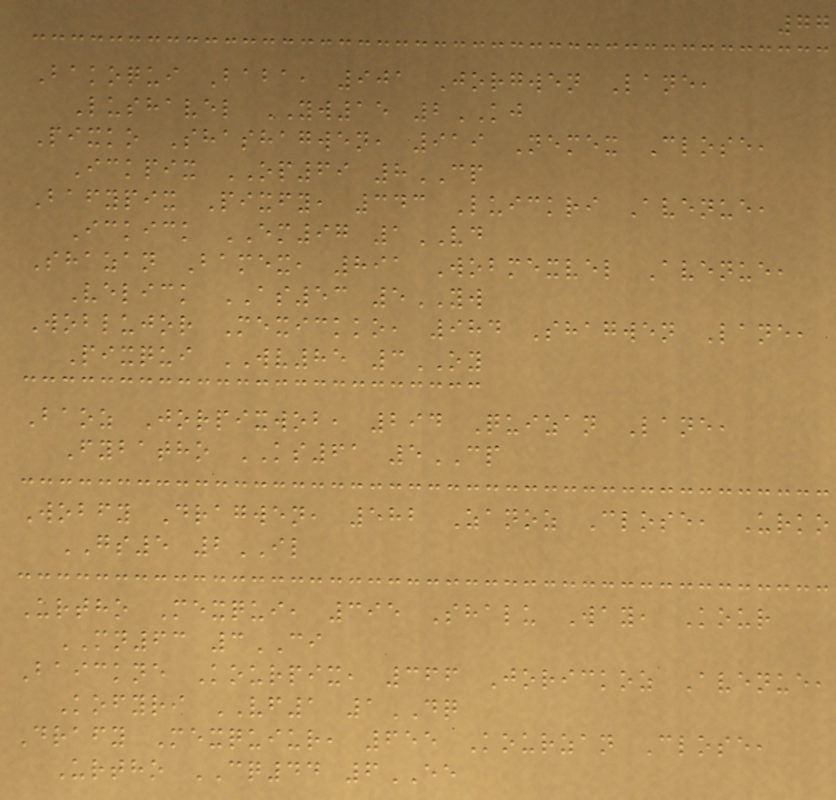77
Bakoqui Baba, 901 Jorgwen Lane,
Lushavel YW15 2KJ
Pixko Shashagwen, 919 Nemex Close,
Ickpix OP69 8CP
Bafypix Pixfy, 343 Luickri Avenue,
Ickick EM97 1VD
Shazan Bamex, 891 Wobmexvel Avenue,
Velick AS53 5YW
Woblujor Mexickko, 984 Shagwen Lane,
Pixqui WV85 3OY
Baoz Jorpixwob, 294 Quizan Lane,
Fybatho KS61 5CP
Wobfy Dragwen, 582 Zanoz Close, Urko
GS5 2IL
Urtho Mexqui, 395 Shalu Way, Kour
MN63 3CI
Baickne Kourpix, 366 Jorickoz Avenue,
Kofyri VF1 1DQ
Drafy Mexquiur, 655 Kourzan Close,
Urtho CQ44 6EE
